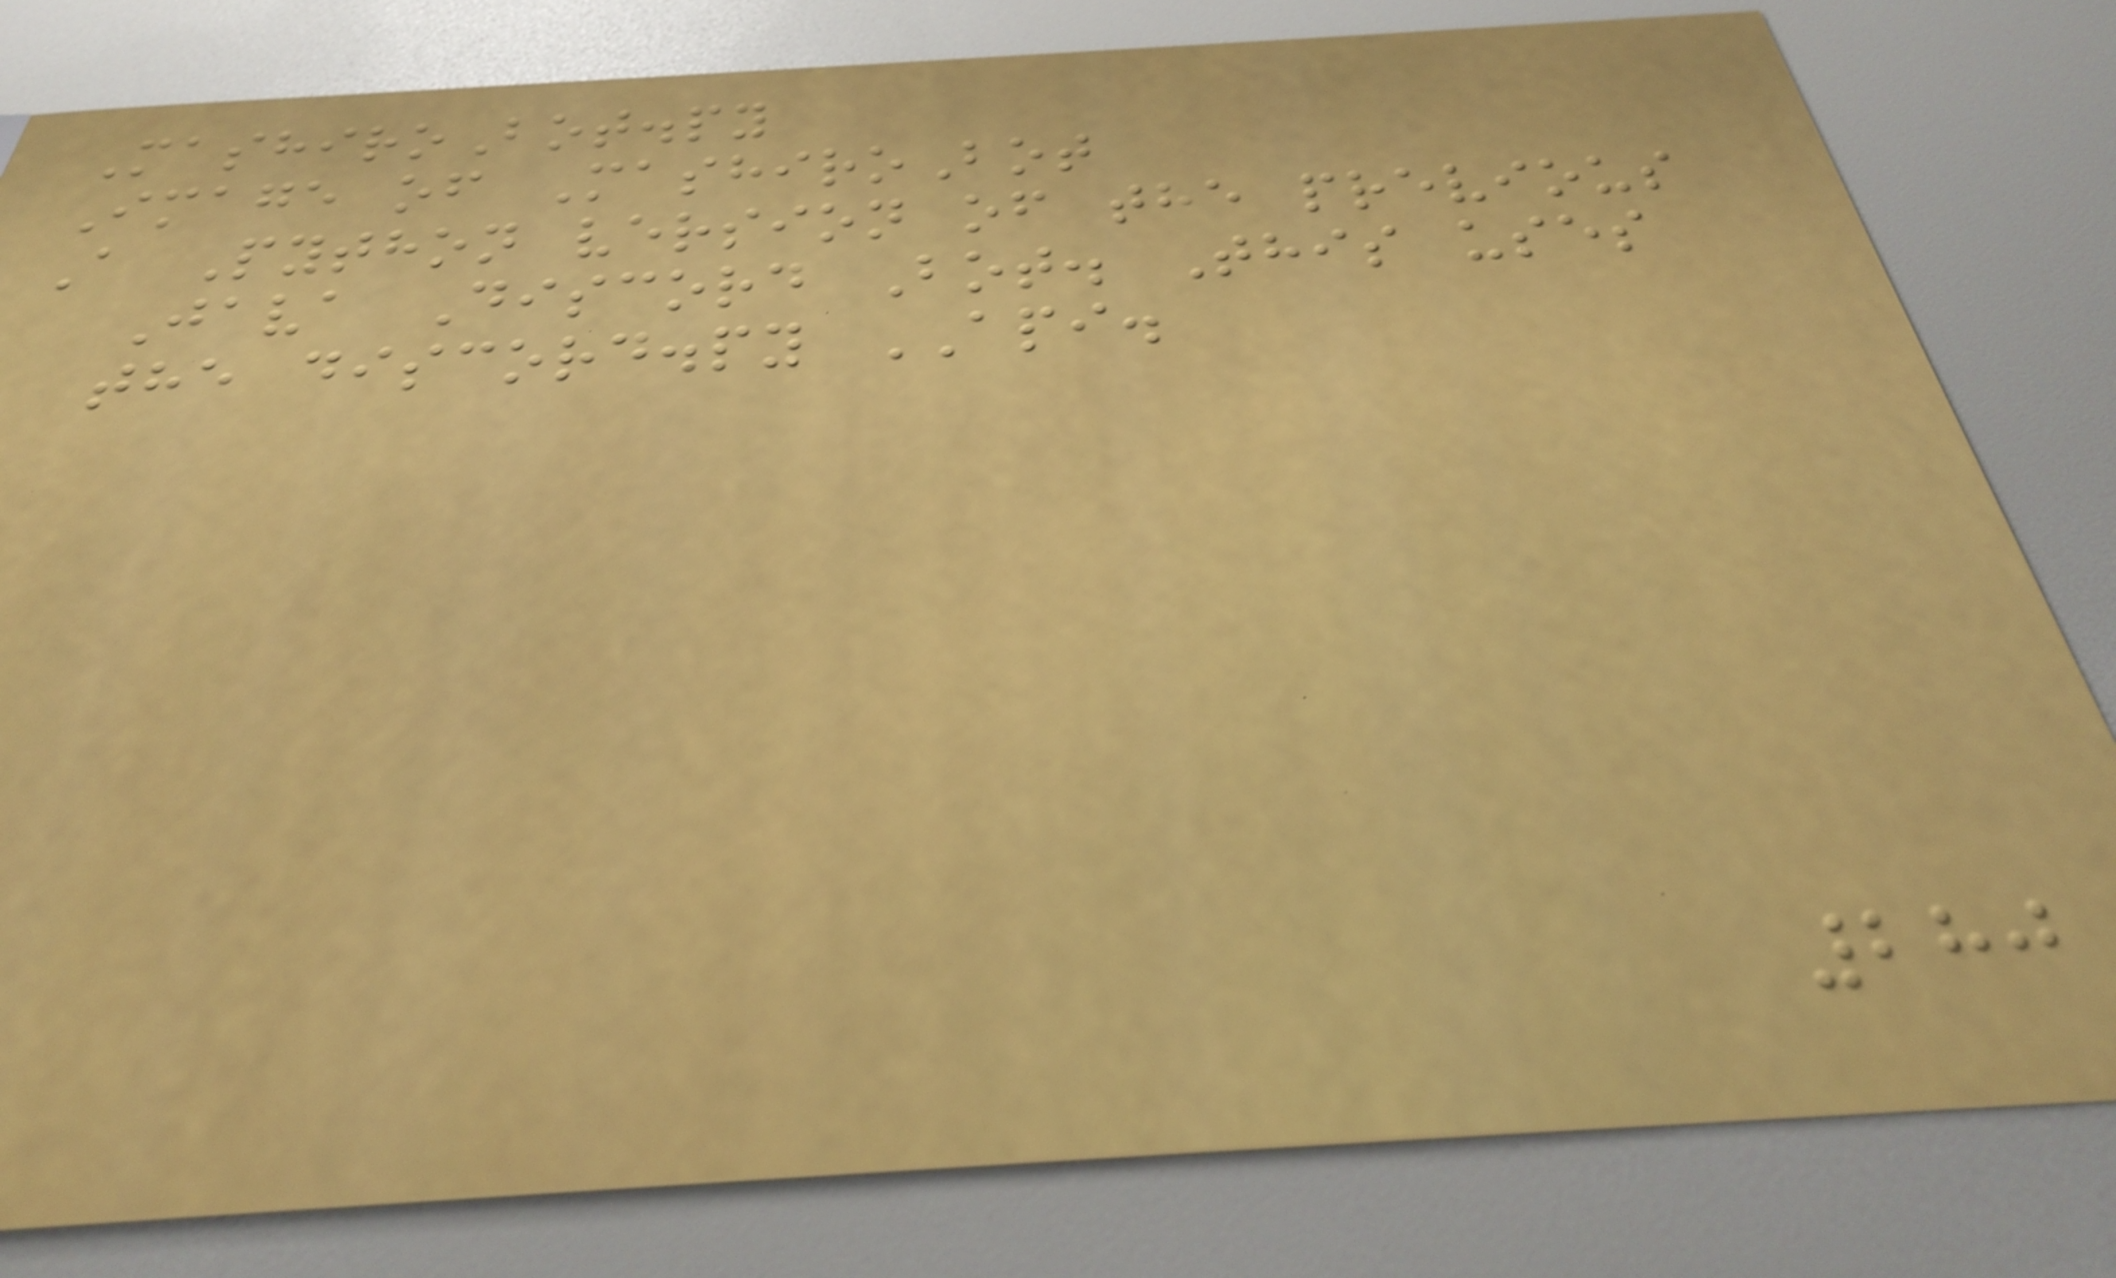MashiroBot.py
Image of MashiroBot
A Python version of the previous
Java Discord Bot. This uses
the discord.py API.
280
